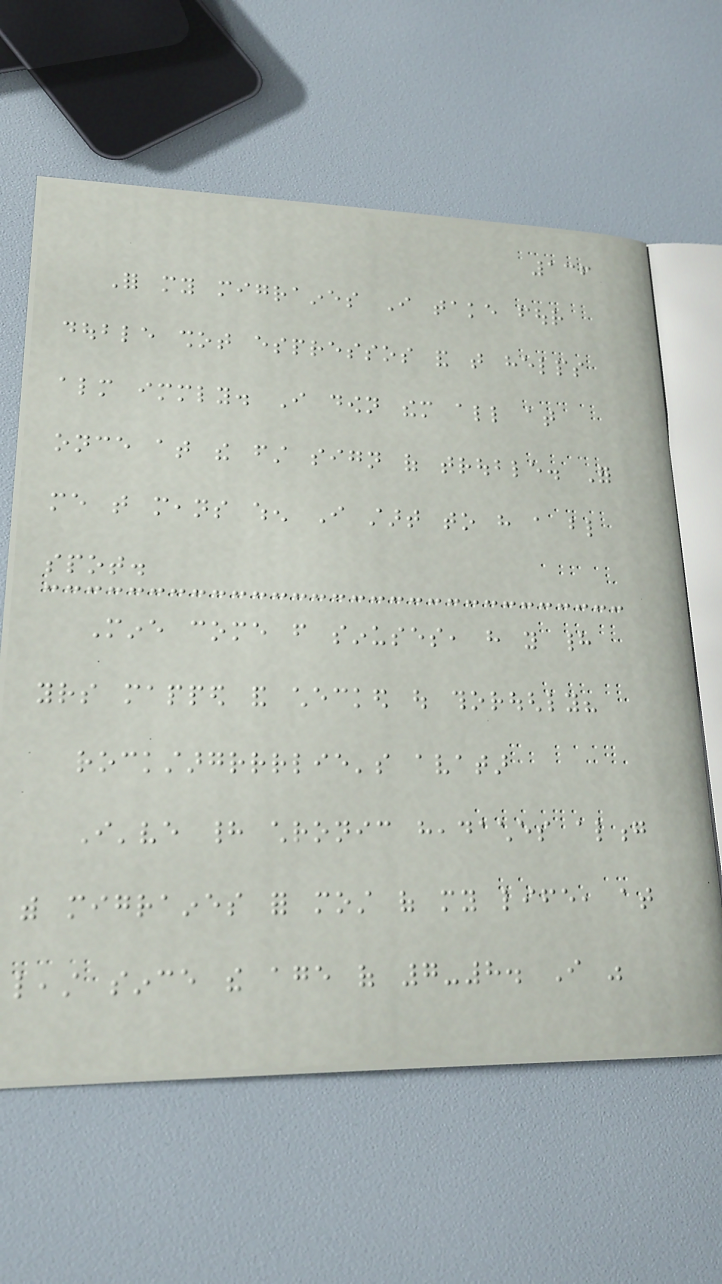136
For my migraines I take four
double shot espressos and that helps
almost immediately. I down them all at
once at the first sign of trouble. For
me that means when I start to have a blind
spot.
Mine come from sinuses, have you had
yours mapped and checked out thoroughly?
rockstargrrrlie's avatar
I've had chronic headaches along
with migraines for most of my life, at
least since the age of 7-8. I was
